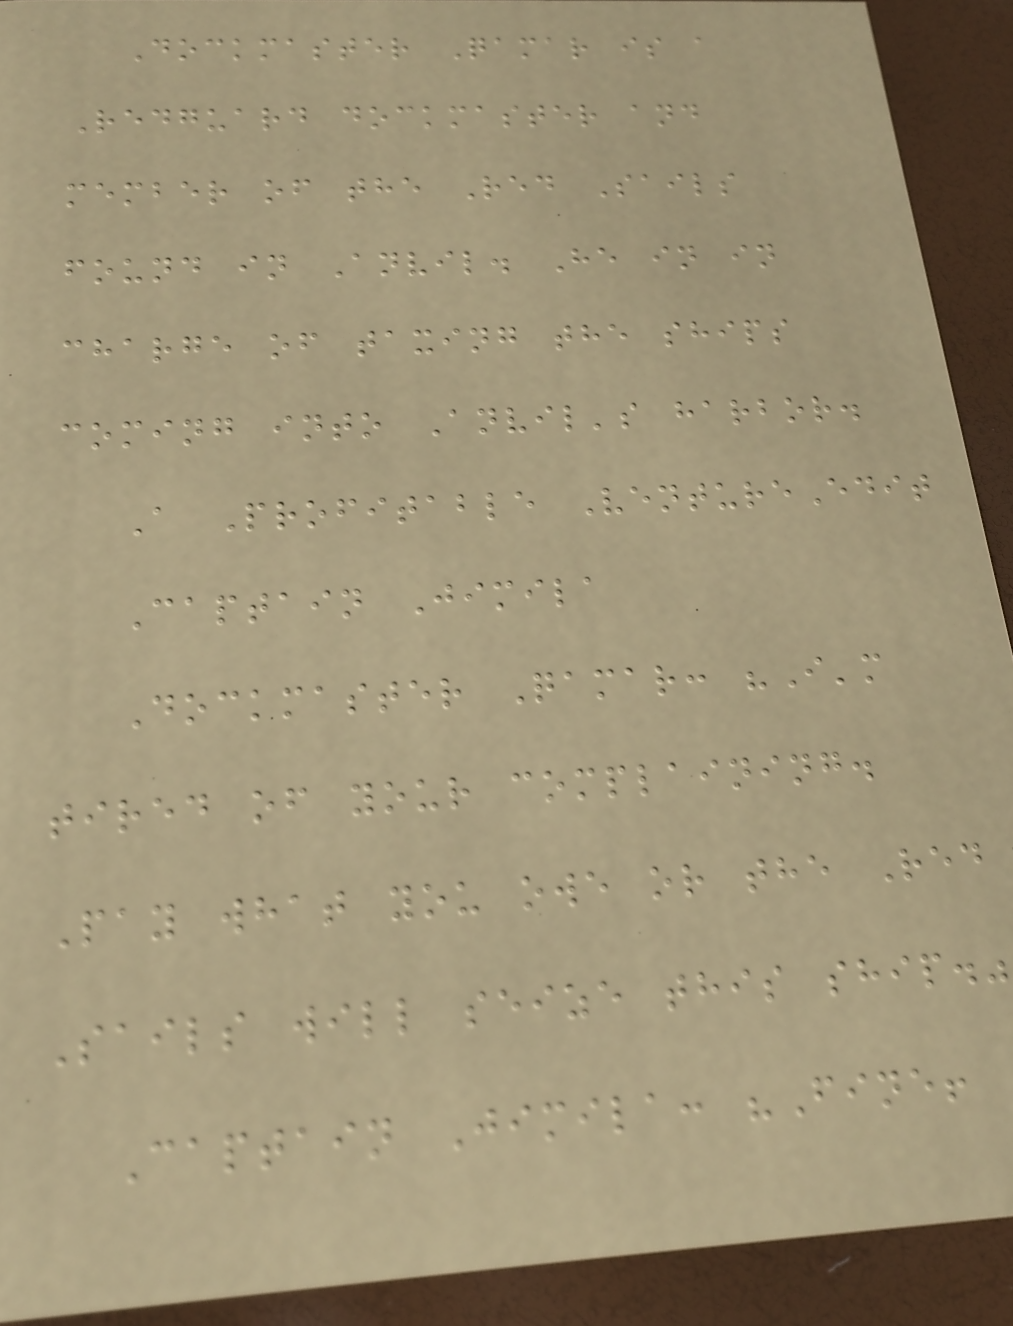Dockmaster Qamar is a
Redguard dockmaster and
member of the Red Sails
found in Anvil. He in in
charge of taxing the ships
coming into Anvil's harbor.
A Profitable VentureEdit
Captain Jimila
Dockmaster Qamar: "I'm
tired of your complaining.
Pay what you owe or the Red
Sails will seize this ship."
Captain Jimila: "Fine!
